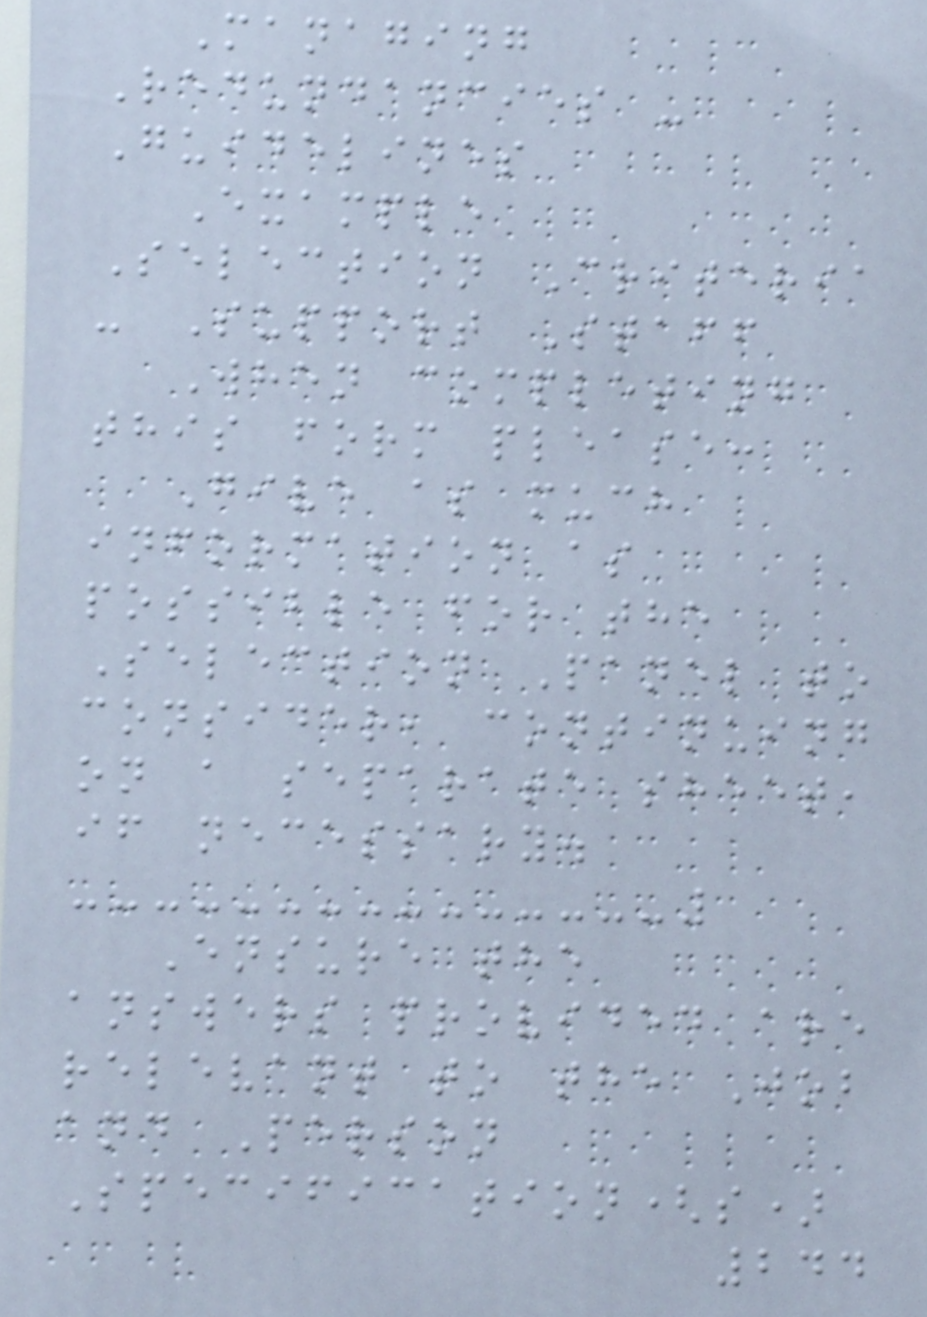Managing
Redundancies -
Guidelines
Example
Selection Criteria
- Support Staff
When completing
this form please:
Give as much
information as
possible for the
Selection Panel to
consider, continuing
on a separate sheet,
if necessary.
Ensure the
answers provided are
relevant to the Job
and Person
Specification(s)
244
